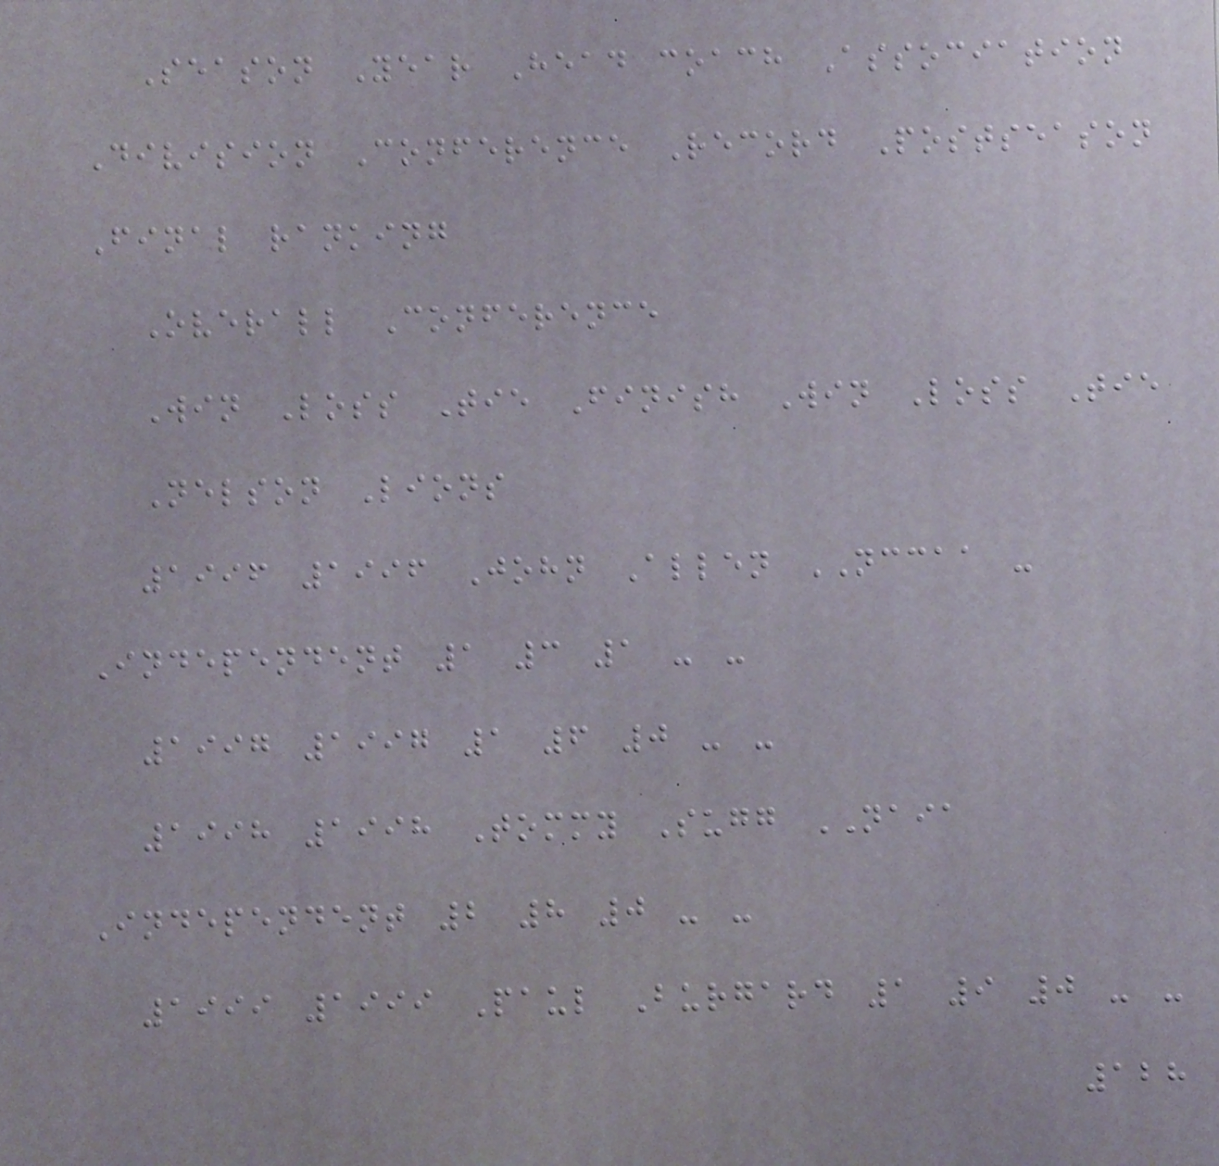Season Year Head coach Association
Division Conference Record Postseason
Final ranking
Overall Conference
Win Loss Tie Finish Win Loss Tie
Nelson Lions
1996 1996 John Allen NCCAA -
Independent 1 3 1 - -
1997 1997 1 6 0 - -
1998 1998 Tommy Sugg NAIA
Independent 2 8 0 - -
1999 1999 Paul Burgard 1 9 0 - -
128
